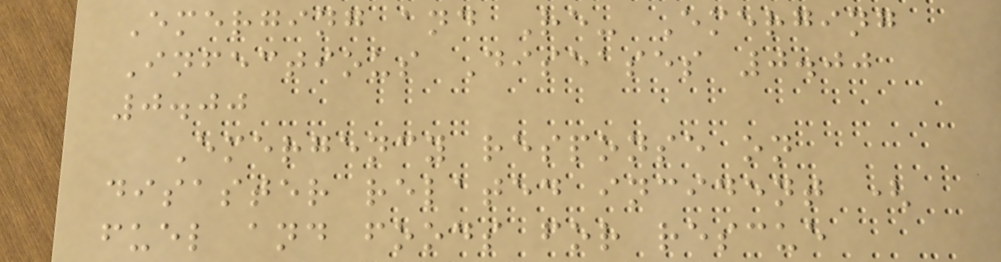Emerging and Re- Emerging
Infectious Diseases 0.00
0.00
Emergency response on
disaster related incident (
fuel and foods for rescue
